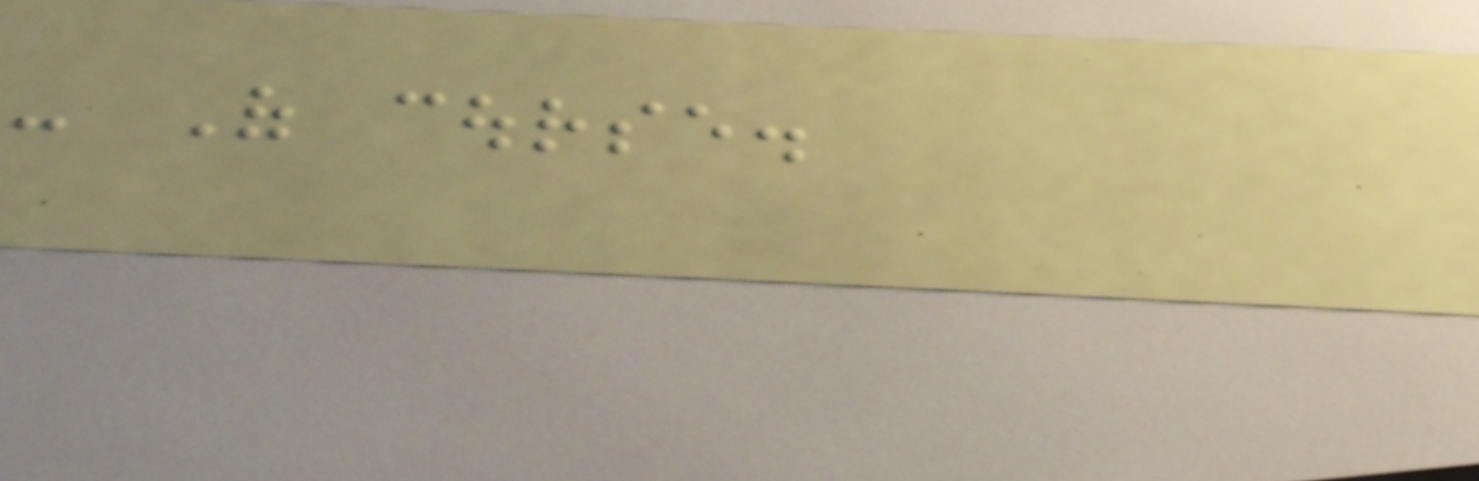- Of course.
